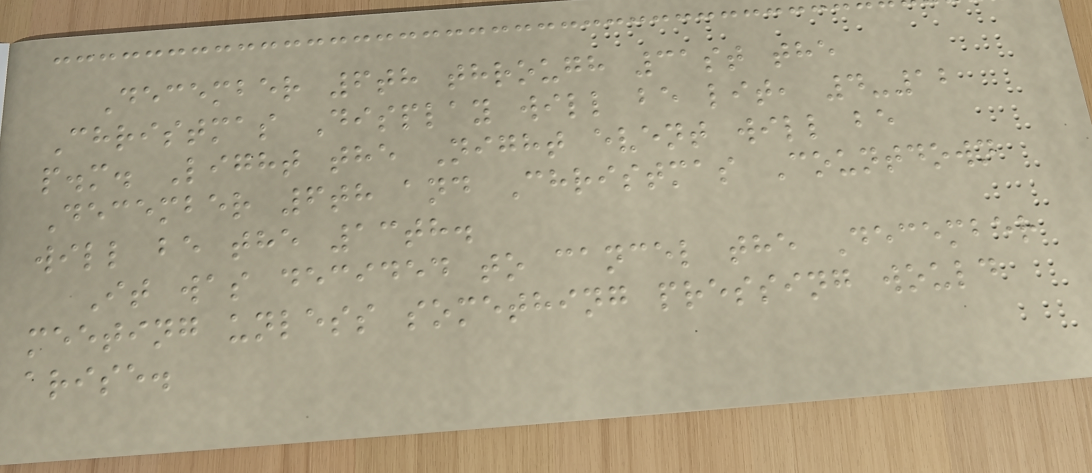December 6th through 31st the
Christmas Display will be lit, 4-12
p.m. Light the Night event will be
December 6th and Christmas Countdown
will be the 13th.
It was decided to cancel the December
meeting unless something pressing would
arise.
